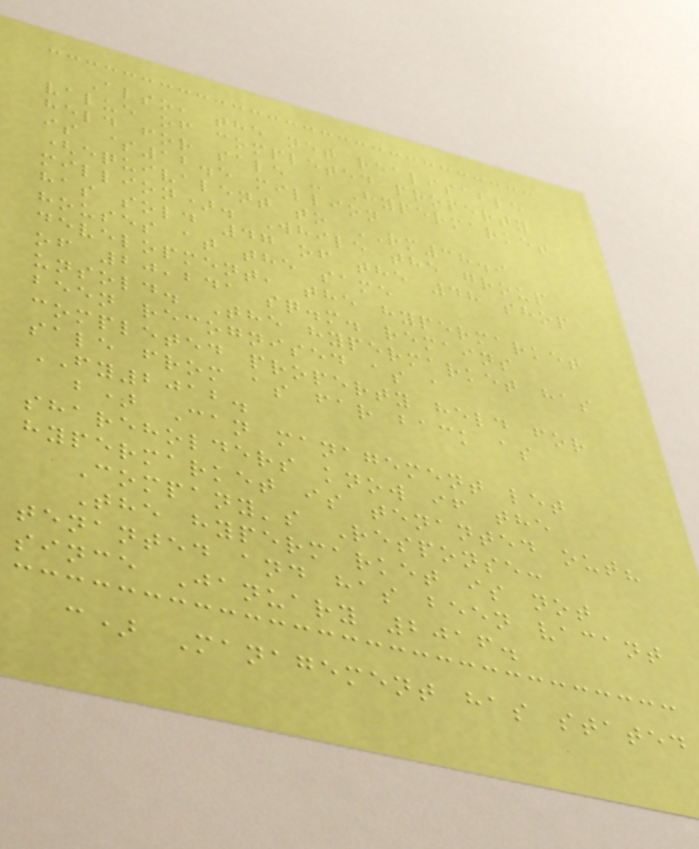Also, the net realisable
value of completed property
held for sale - Hypermarket
is $12.5 million
(equivalent to RM38.9
million). While the group
has sold 47 of the 48 shop
houses at the same
development, the hypermarket
of 20,241 sq.m. remains
unsold. The hypermarket has
been recognised as a
completed property held for
sale from as far back as
FY2012.
b) Can management let
shareholders know if the
hypermarket is tenanted out?
Company's Response:
The hypermarket is not
tenanted and has been vacant
since January 2016.
c) Management has stated
